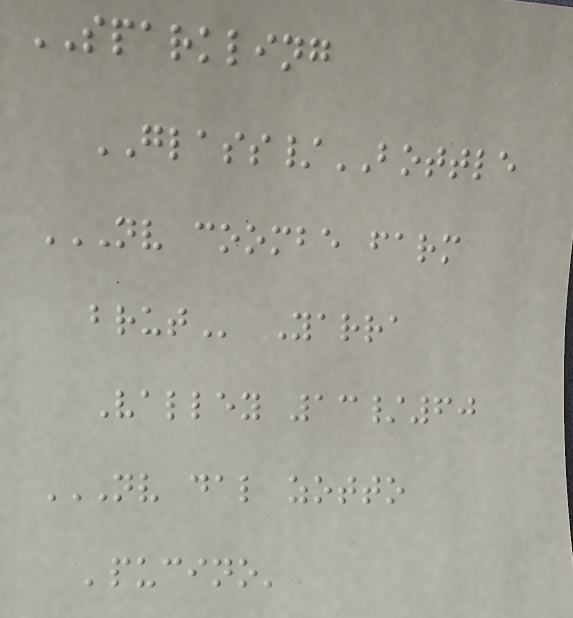SPARKLING
GLASS/BOTTLE
NV COOMBE FARM
BRUT Yarra
Valley 13/60
NV DAL ZOTTO
'PUCINO'
